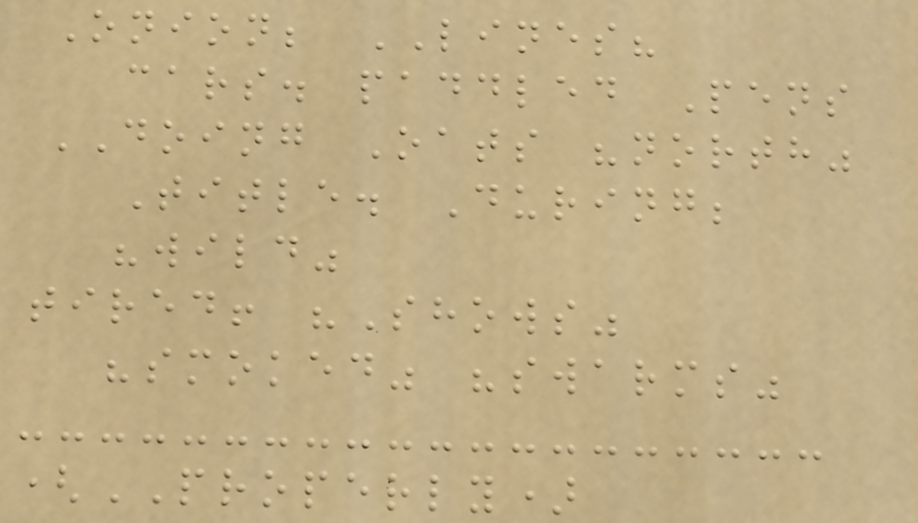Onion; LINES?
cars. paddled Pens
DOING Oats "north"
Title. During;
"wild"
tired! "Shows"
"smoked" "swarms"
(PROPERLY)
